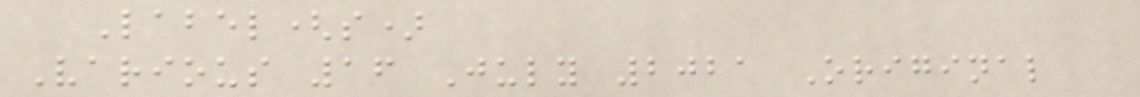Label(s)
Various 16 July 2021 Original
